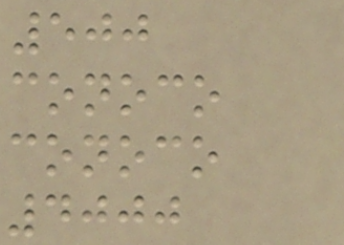500
conoco
conoco
4000
